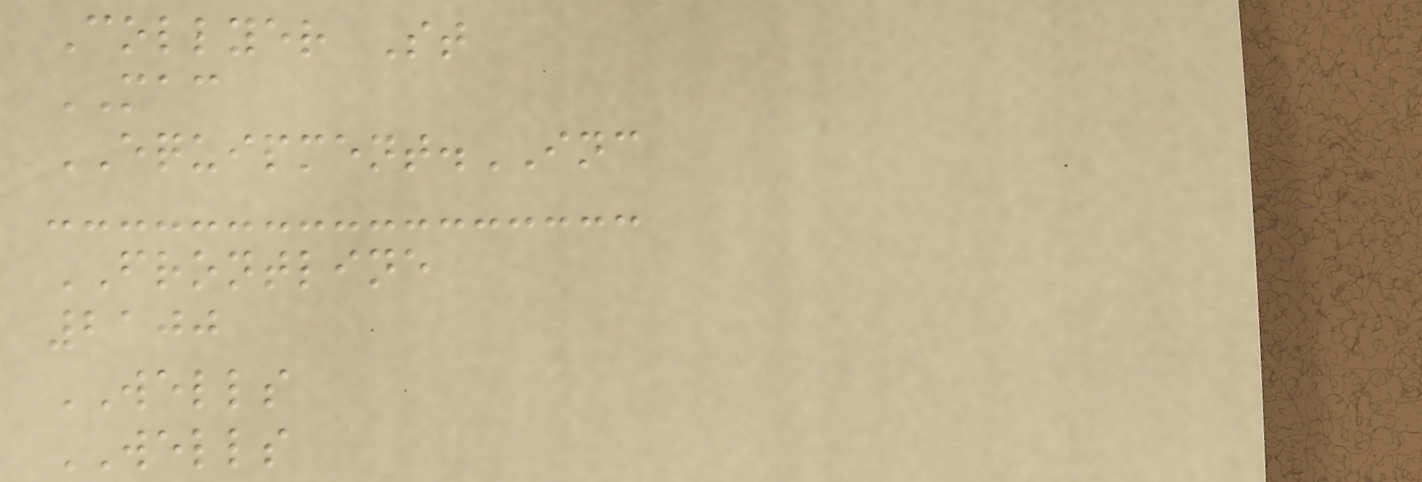Collyer St
MAC
EQUIPMENT.INC
FRONTLINE
2100
WELLS
WELLS
